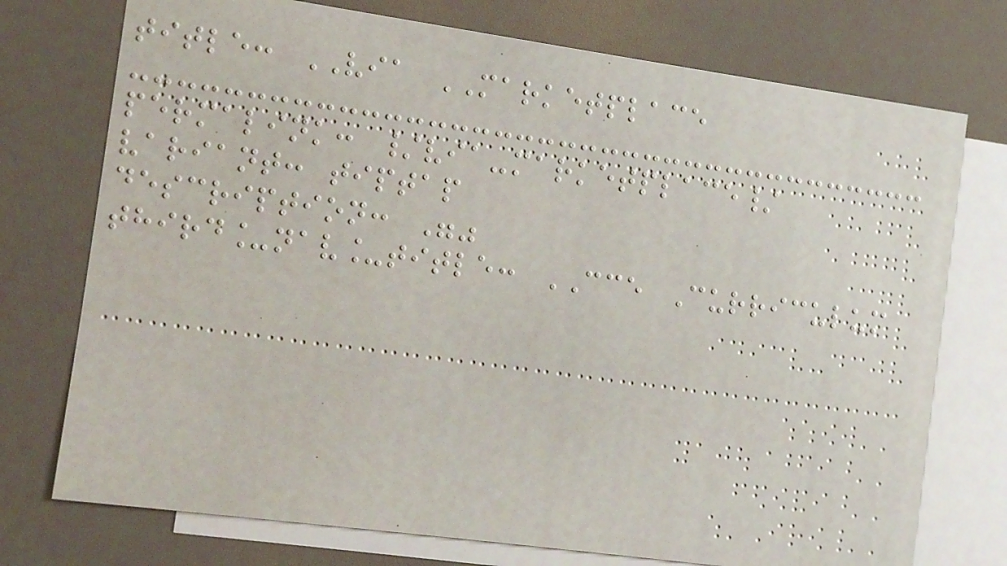title: VIA MARKETPLACE
permalink: /via-marketplace/
variant: tiptap
description: ""
third_nav_title: CCE Curriculum
